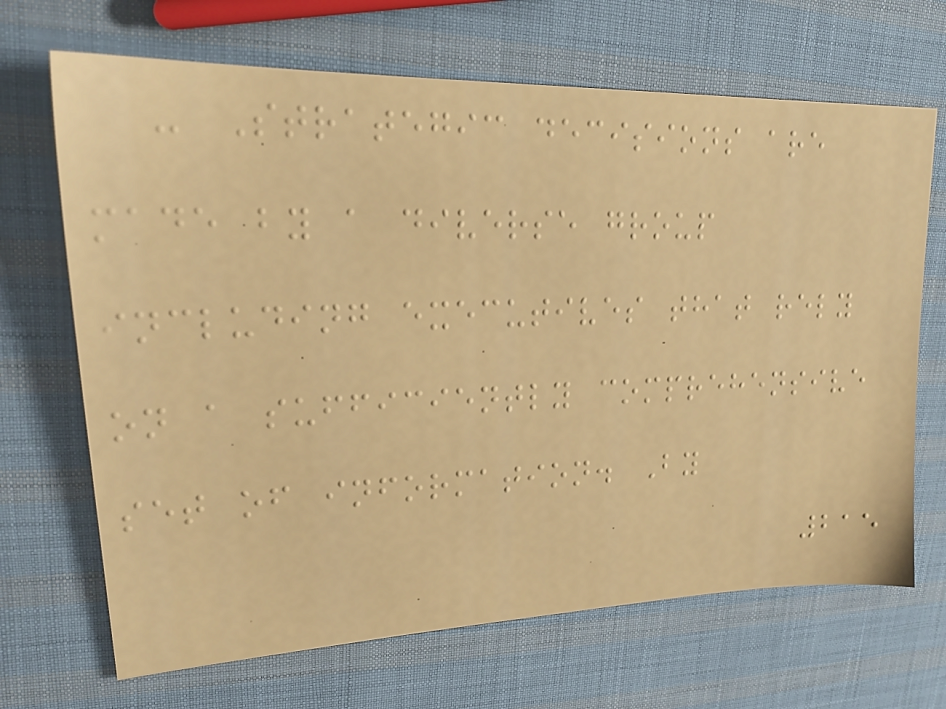- Strategic decisions are
made by a diverse group
including executives that rely
on a sufficiently comprehensive
set of information. By
215
